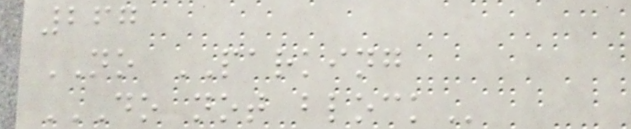267
NO PARKING
DO NOT BLOCK
